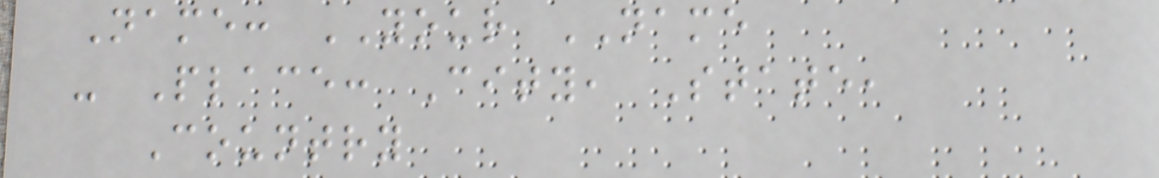Name: YOUR NAME
- Place: City, State,
Country
